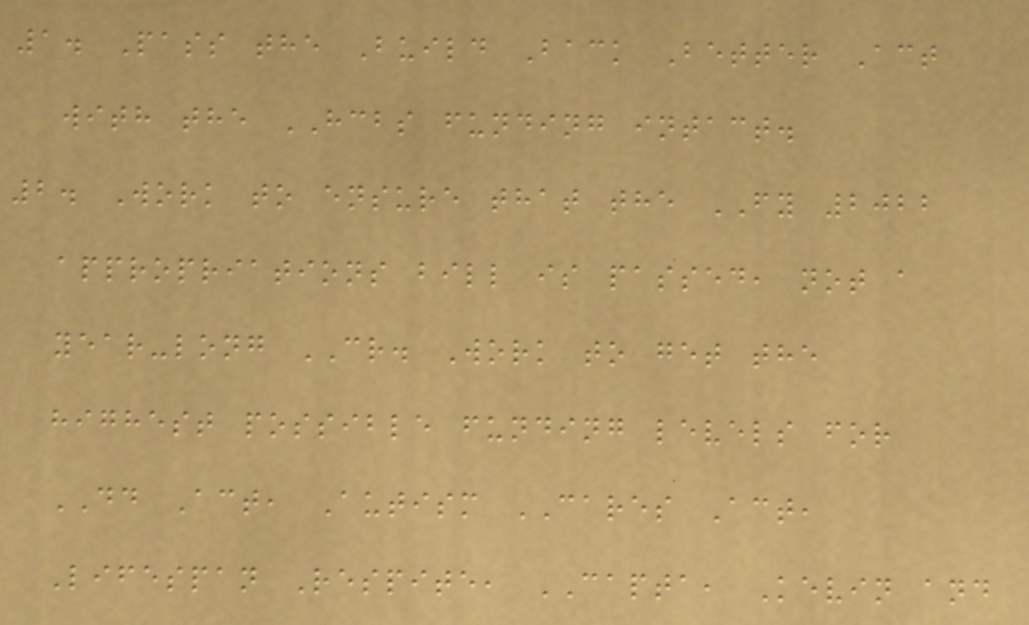1. Pass the Build Back Better Act
with the HCBS funding intact.
2. Work to ensure that the FY 2022
appropriations bill is passed, not a
year-long CR. Work to get the
highest possible funding levels for
DD Act, Autism CARES Act,
Lifespan Respite, CAPTA, Kevin and
